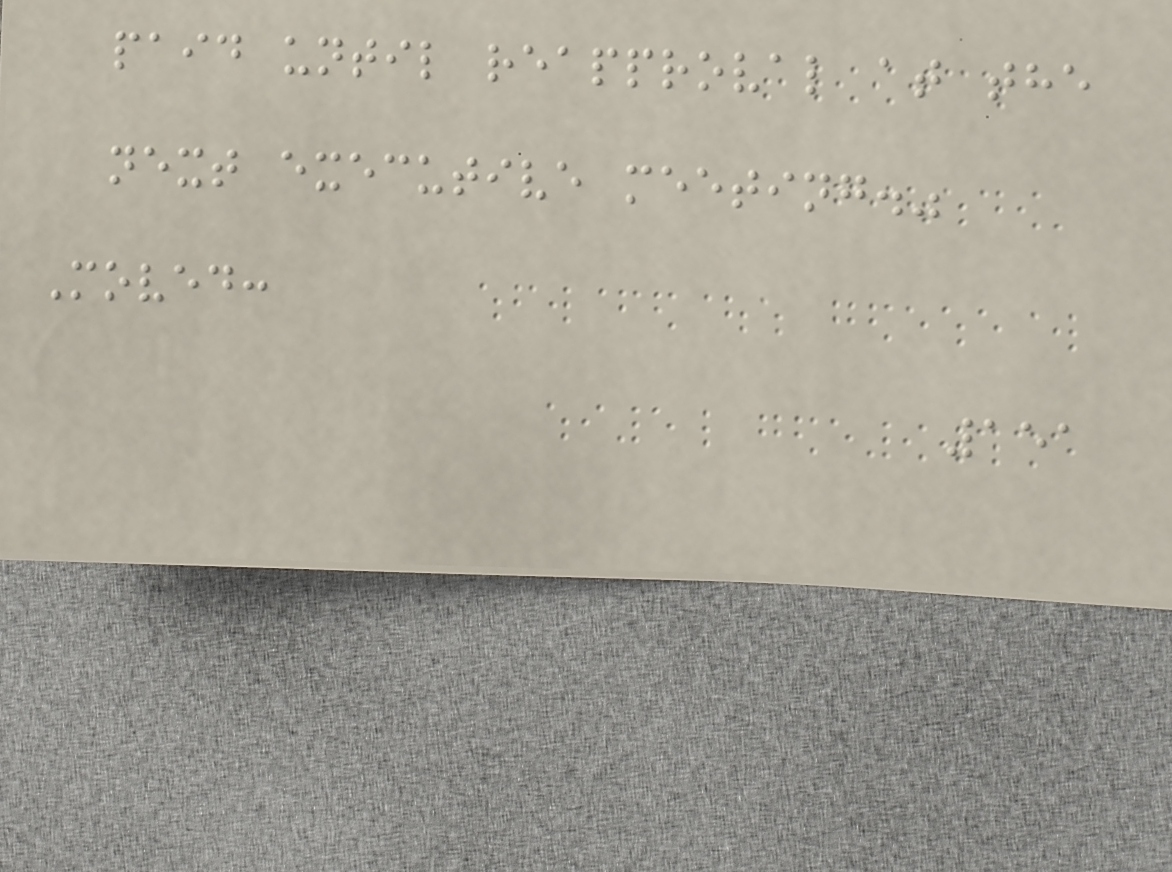paid until reapproval at the
next executive meeting."
Moved:
151
